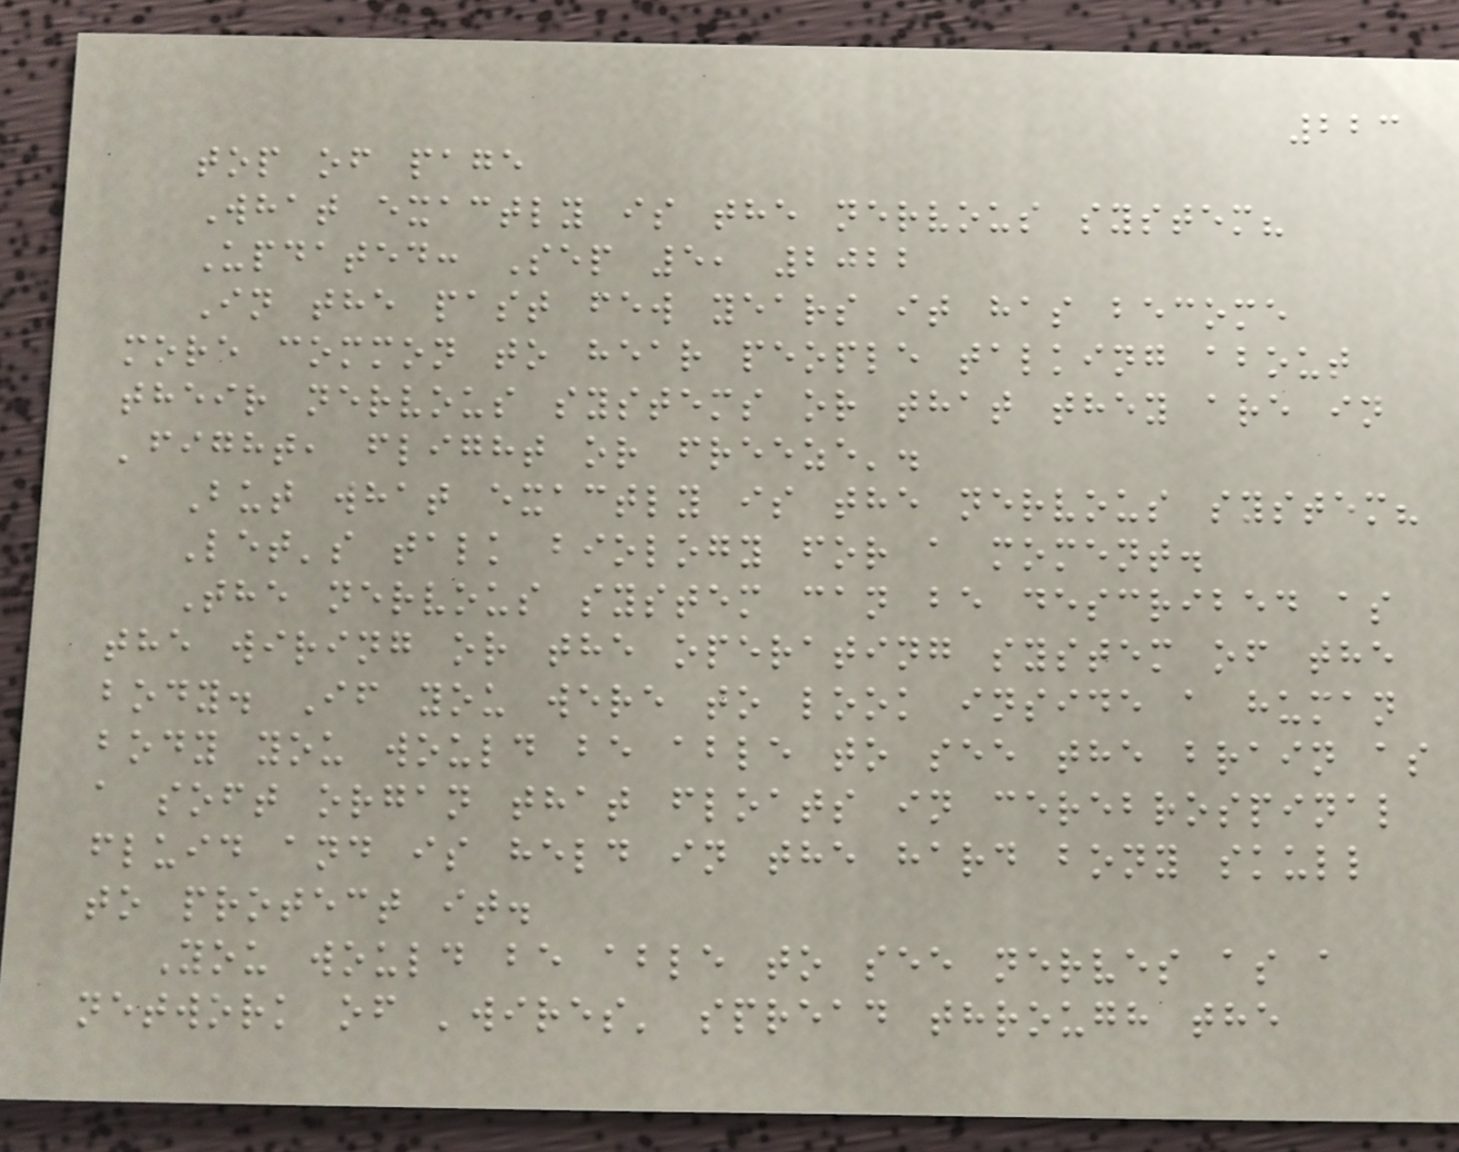223
top of page
What exactly is the nervous system?
Updated: Sep 5, 2022
In the past few years it has become
more common to hear people talking about
their nervous systems or that they are in
'fight, flight or freeze'.
But what exactly is the nervous system?
Let's talk biology for a moment.
The nervous system can be described as
the wiring or the operating system of the
body. If you were to look inside a human
body you would be able to see the brain as
a soft organ that floats in cerebrospinal
fluid and is held in the hard bony skull
to protect it.
You would be able to see nerves as a
network of 'wires' spread through the
